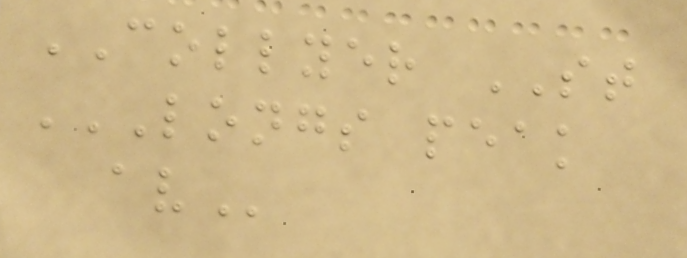COLLYER ST
LONGS PEAK
AV
